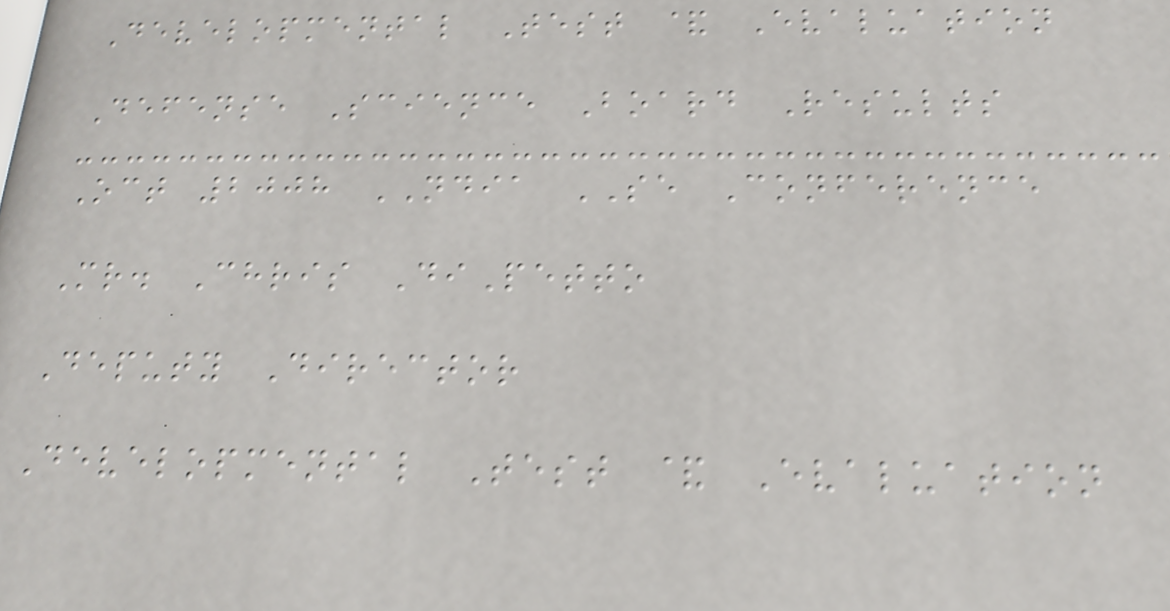Developmental Test & Evaluation
Defense Science Board Results
Oct 2008 NDIA SE Conference
Mr. Chris DiPetto
Deputy Director
Developmental Test & Evaluation
